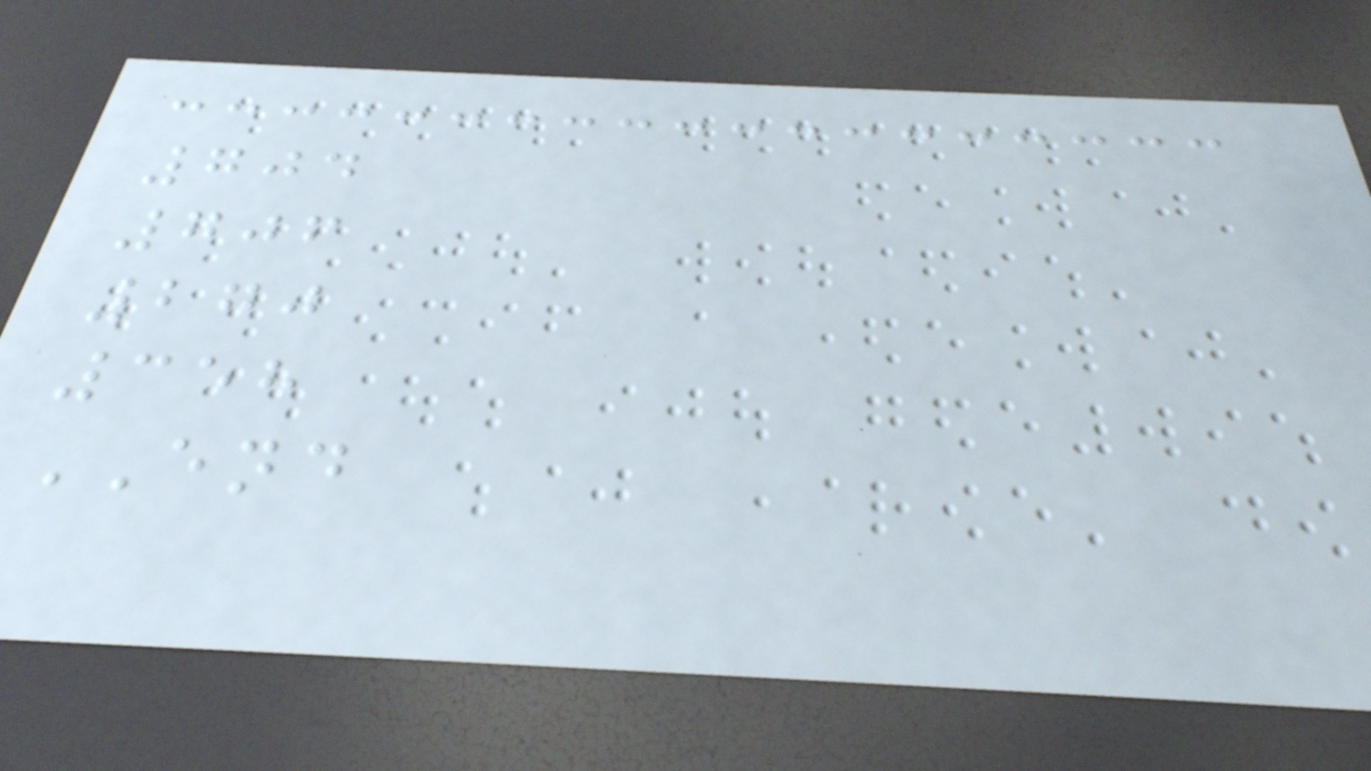704
706
270
358
END
